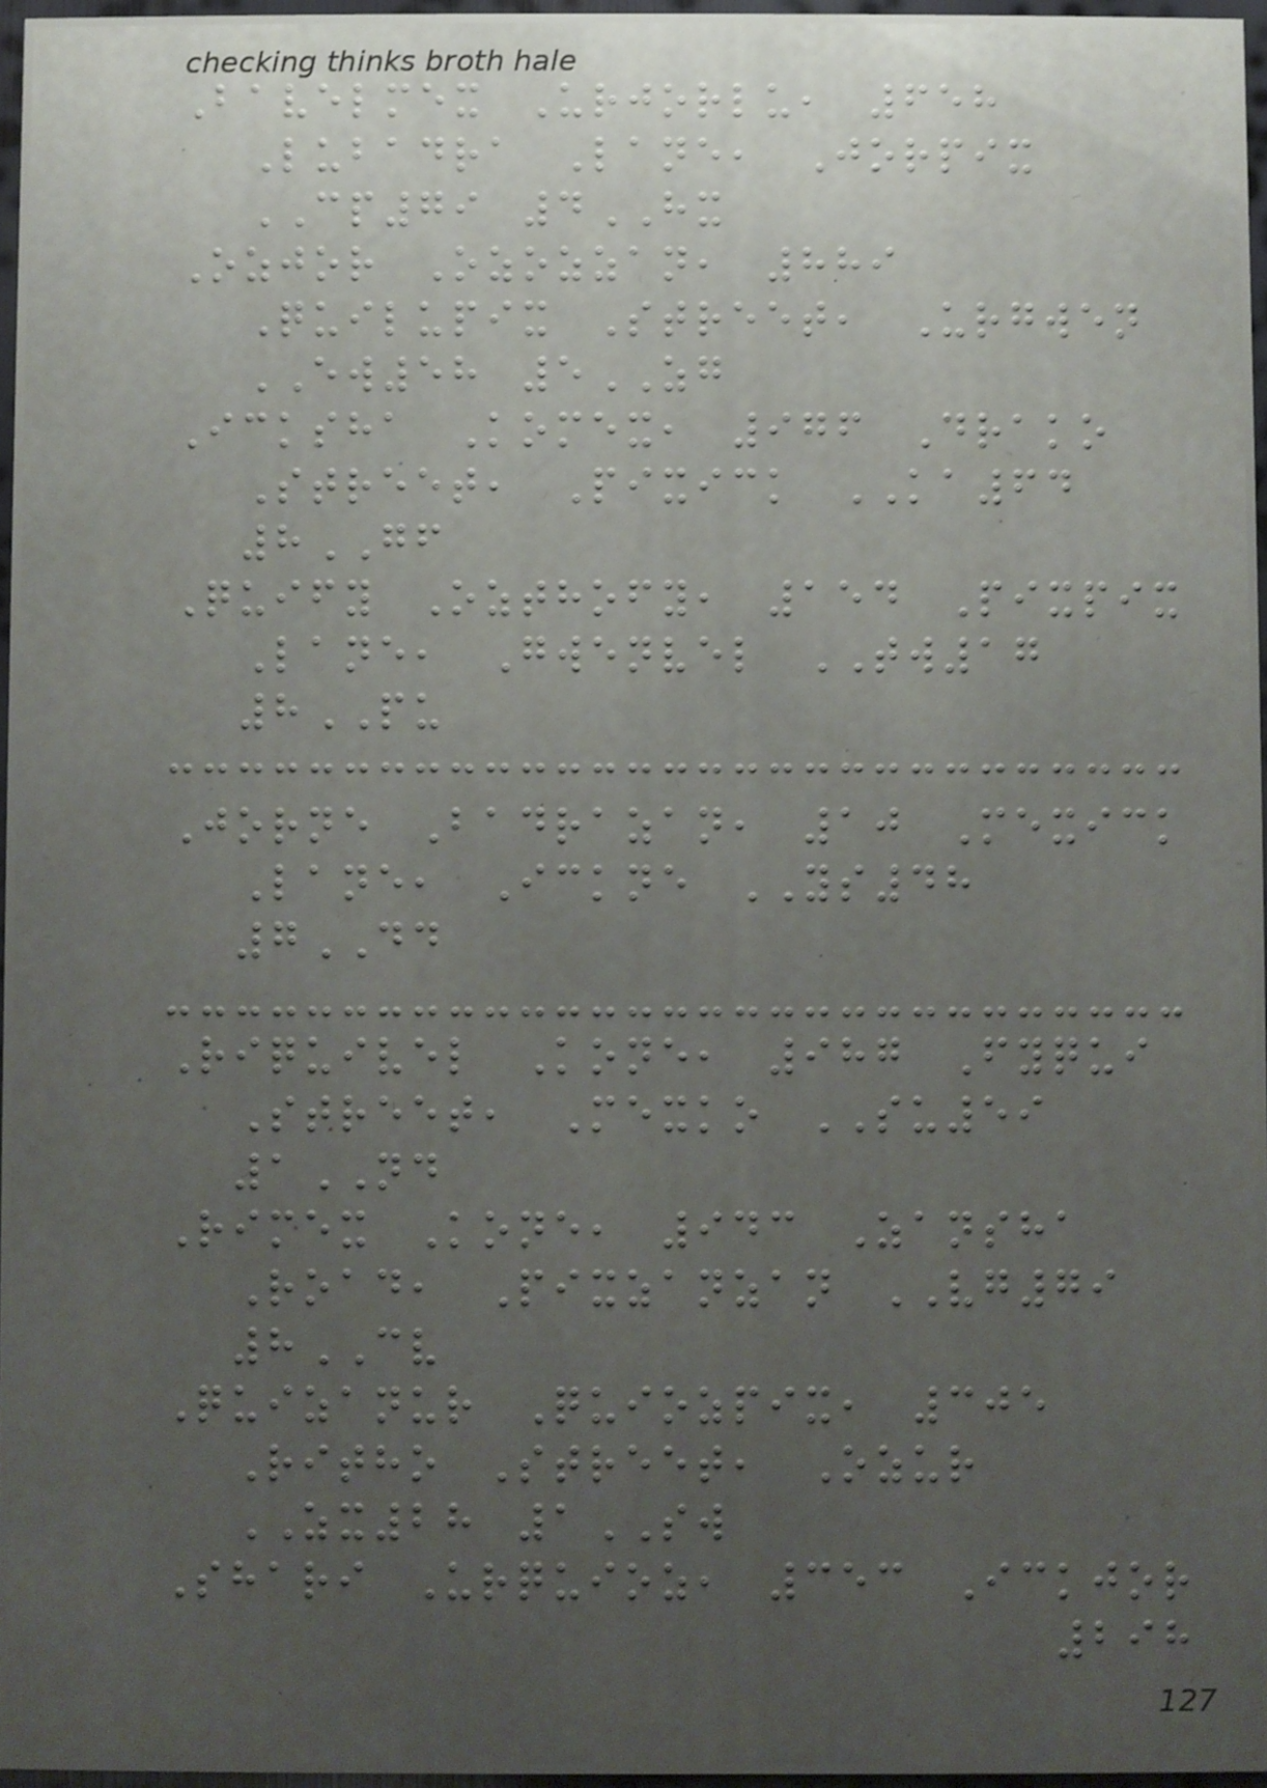Bavelmex Urjorlu, 658
Lubadra Lane, Jorpix
CP79 4HX
Ozjor Ozozzan, 889
Quilupix Street, Urgwen
EW58 5ZG
Icksha Komex, 976 Drako
Street, Pixick KA64
8GF
Quify Ozthofy, 154 Pixpix
Lane, Gwenvel TW17
8PU
Jorne Badrazan, 10 Mexick
Lane, Ickne YS48
7DD
Riquivel Kone, 987 Fyqui
Street, Mexko SU59
1ND
Rimex Kone, 943 Zansha
Road, Pixzanzan VG79
8CV
Quizanur Quiozpix, 305
Ritho Street, Ozur
ZX28 1SW
Shari Urquioz, 353 Ickjor
298
